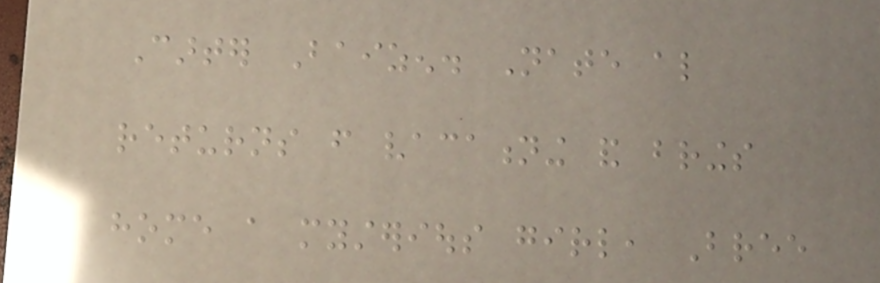Carter Baizen. Nate also
returns from vacationing and brings
home a mysterious girl, Bree
